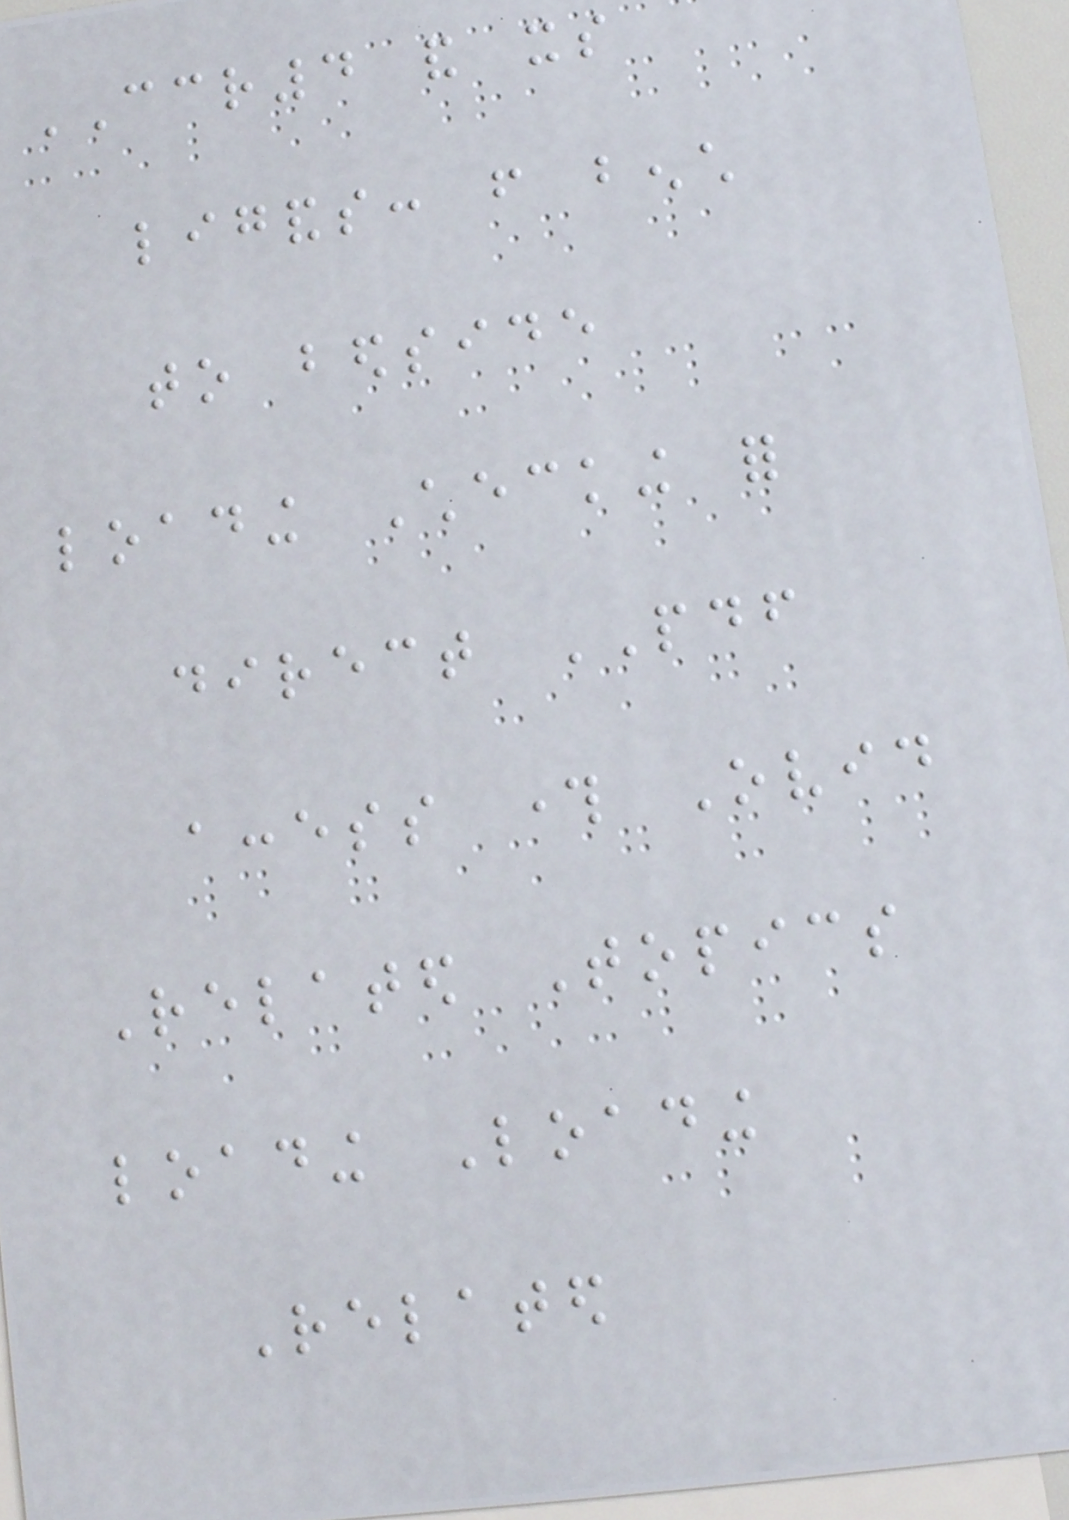CCR4 and its
ligands: from bench
to bedside
loading Checking for
direct PDF
access through Ovid
Related Topics
loading Loading
Related
